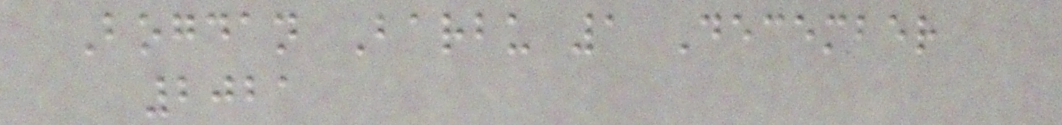Bogdan Barbu 1 December
2021
